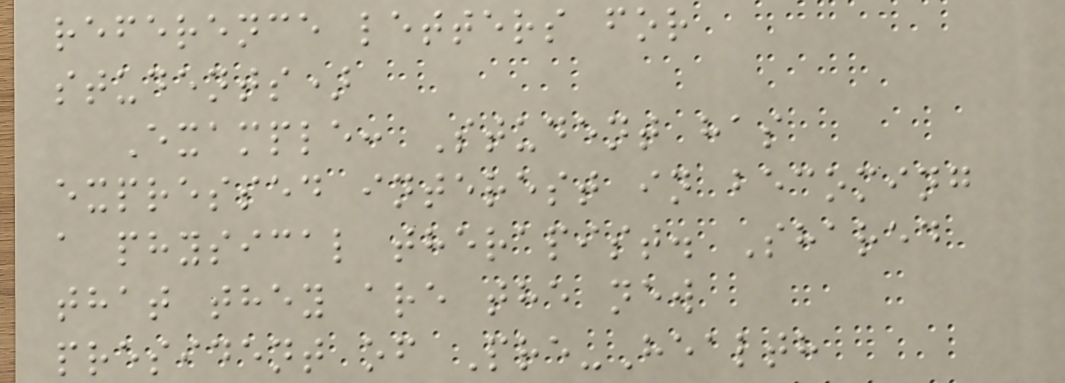reference letters for
students)
Example: Student has
expressed interest in becoming
a physical therapist. Shared
that they are the new
president of Pre-Health
